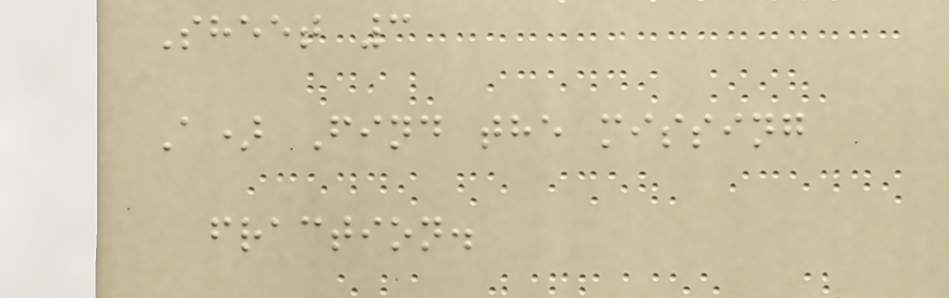Sheet 3
A) Find the missing
fraction.
